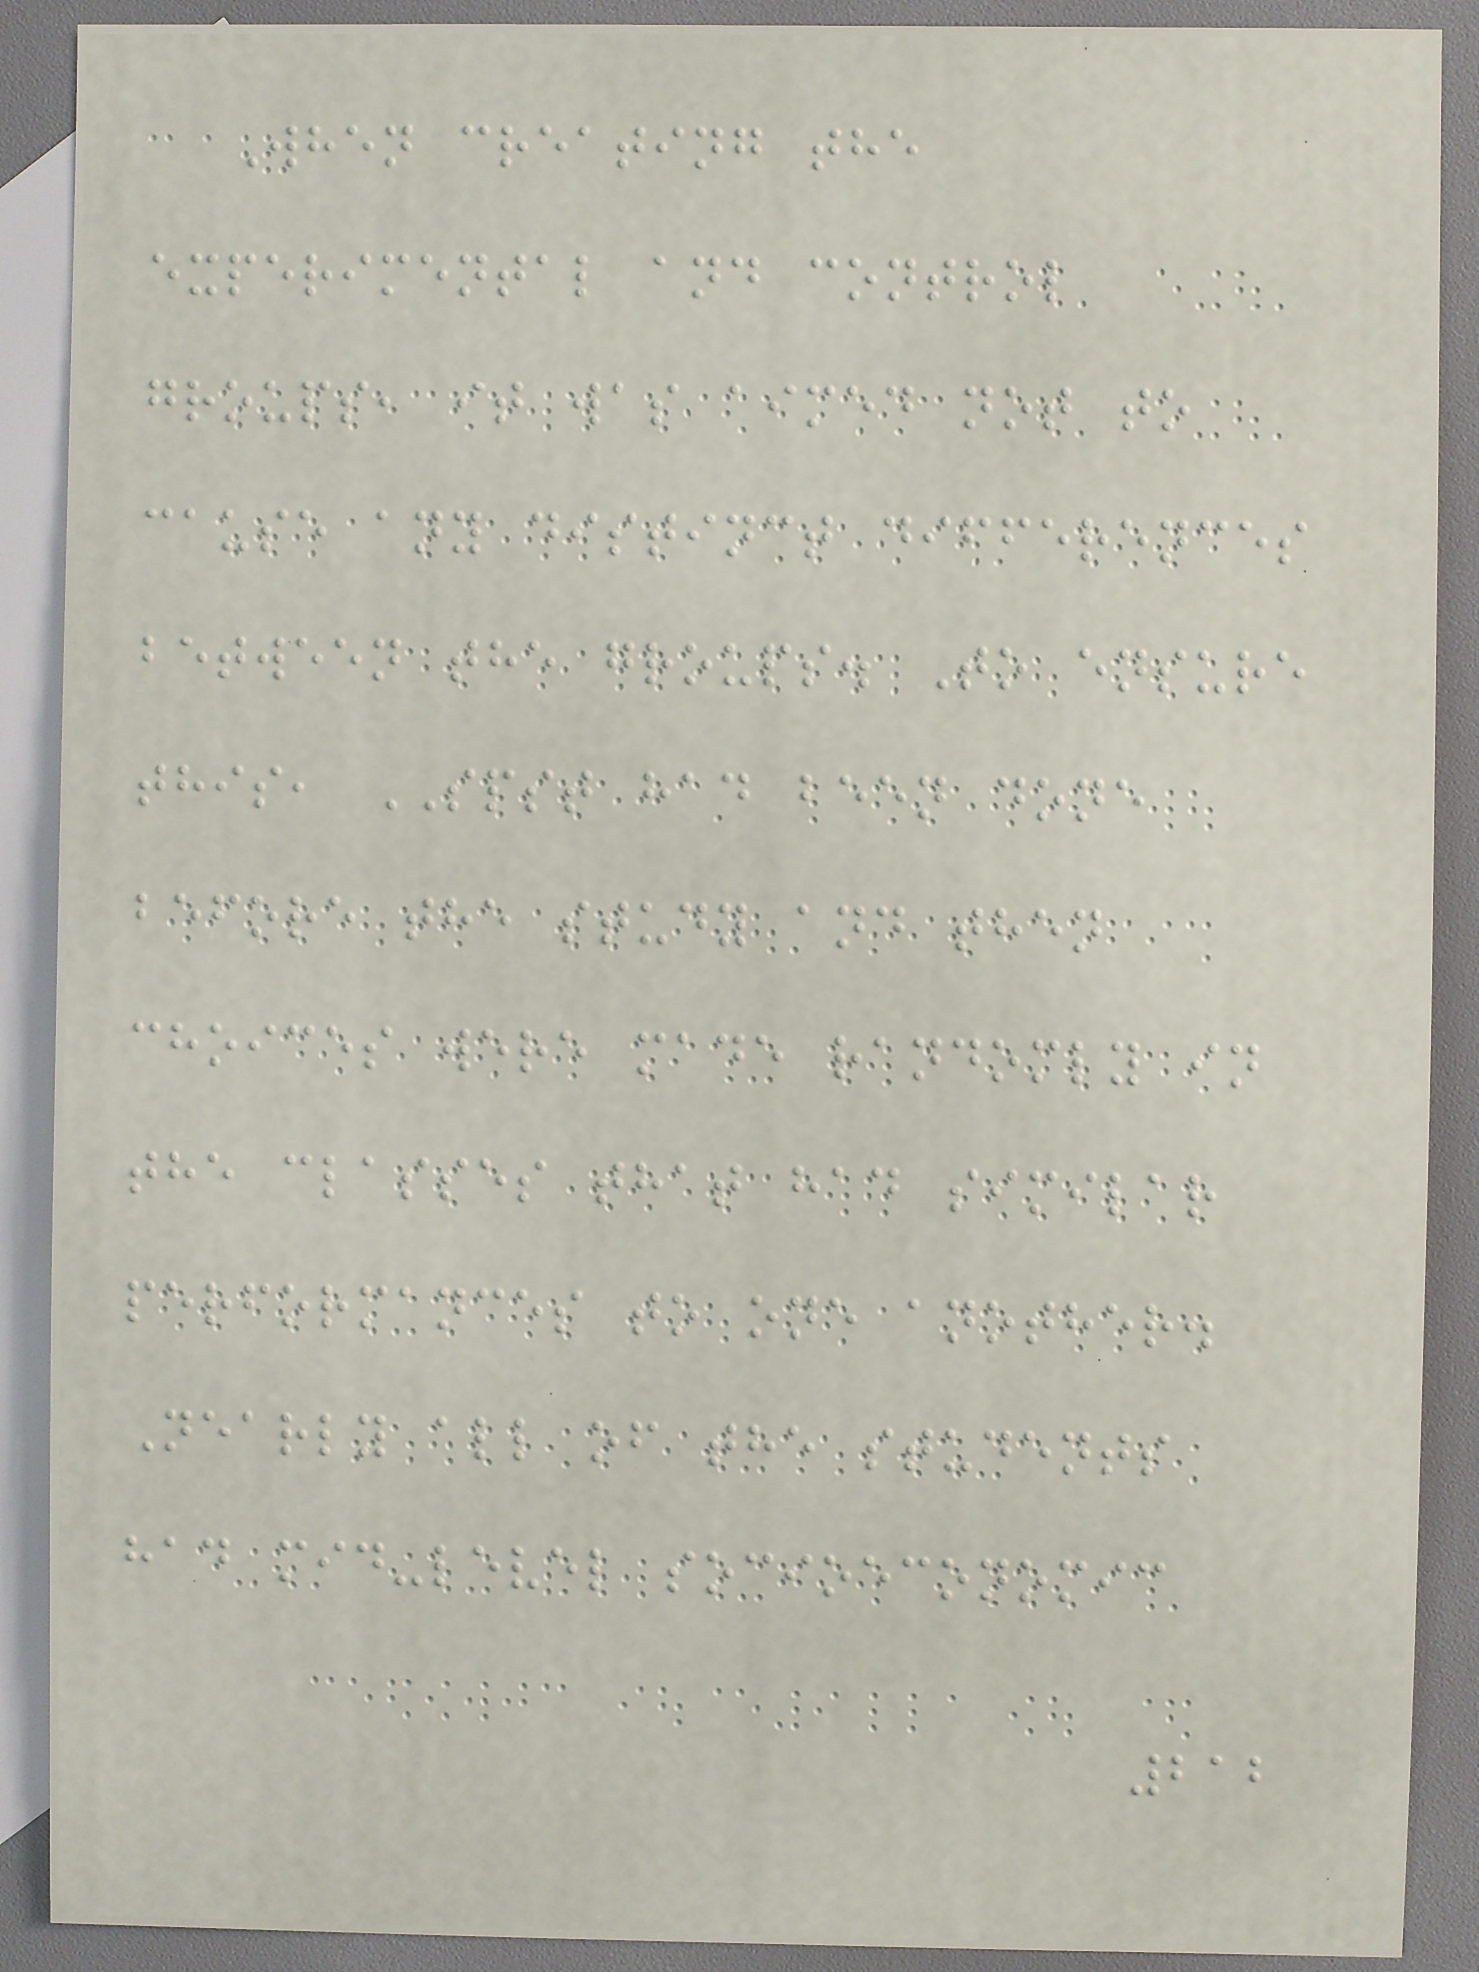When creating the
experimental and control
groups, it was aimed not to
cause any distinct differences
between the groups. To ensure
this, SPST had been done
before the study and then
choices were made randomly in
the classes that had similar
performances to one another.
Nearly all of the students
had mid-level socioeconomic
212
